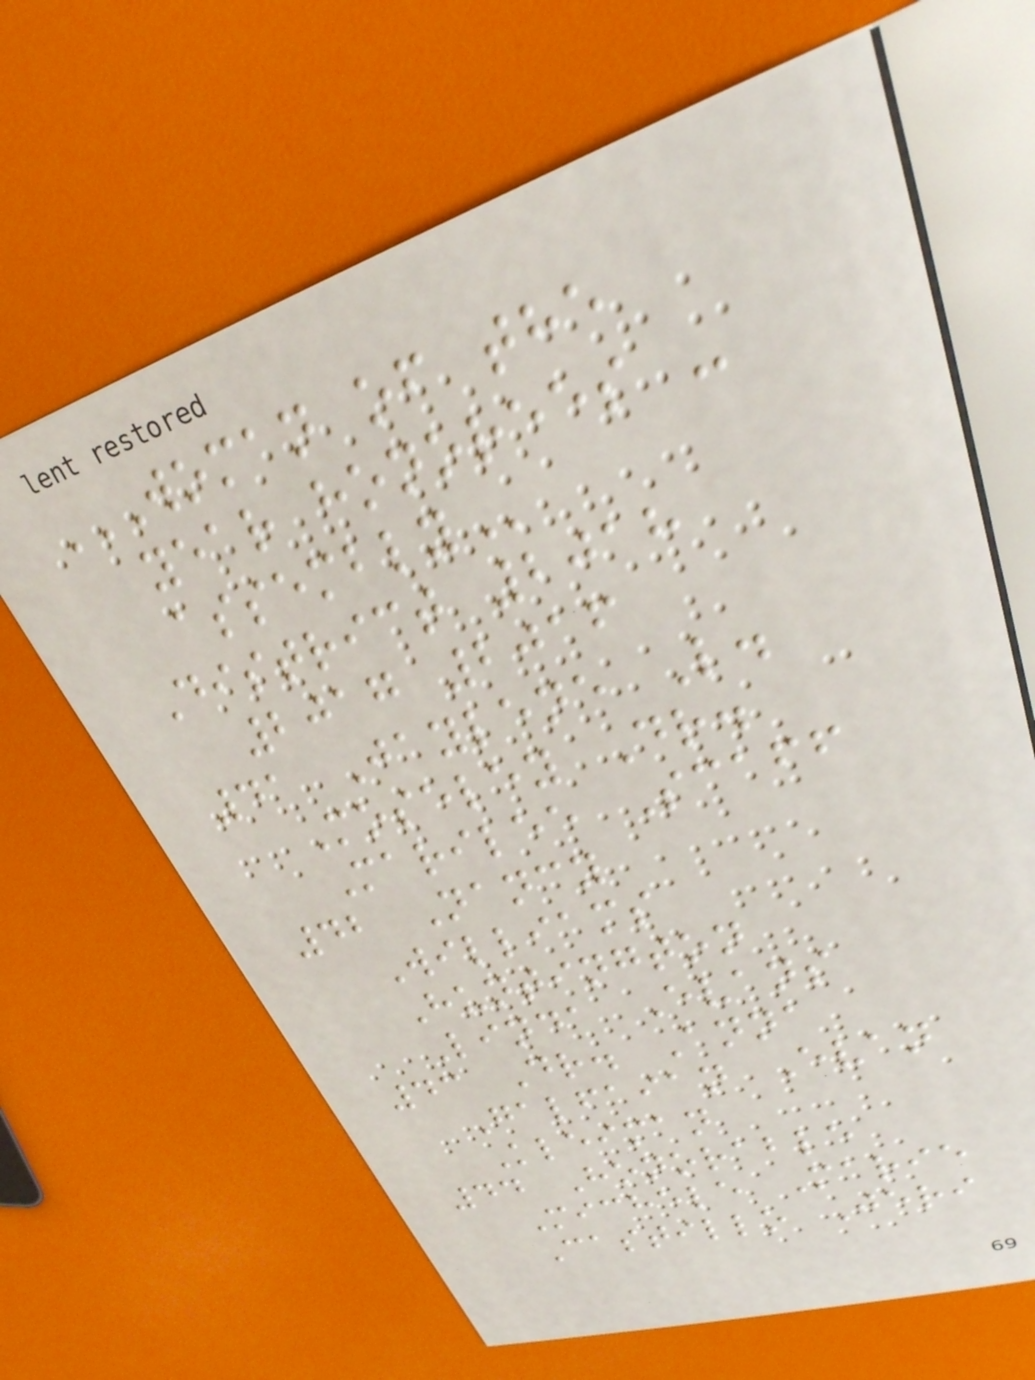WOMAN OF THE
YEAR HONOREES -
ASSEMBLY
District 2018
2017 2016
41 Jaylene L.
Moseley Dr.
Marilee Scaff
42 Nancy
Williams
Huntington
Linda Evans
43 Dr. Anna
Galfaian Evan
Kleiman
44 Honorable
Michele Marie
Castillo Jeri
